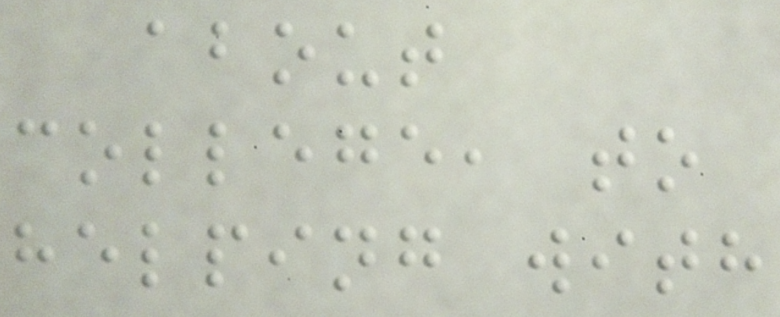about
college, to
helping with
